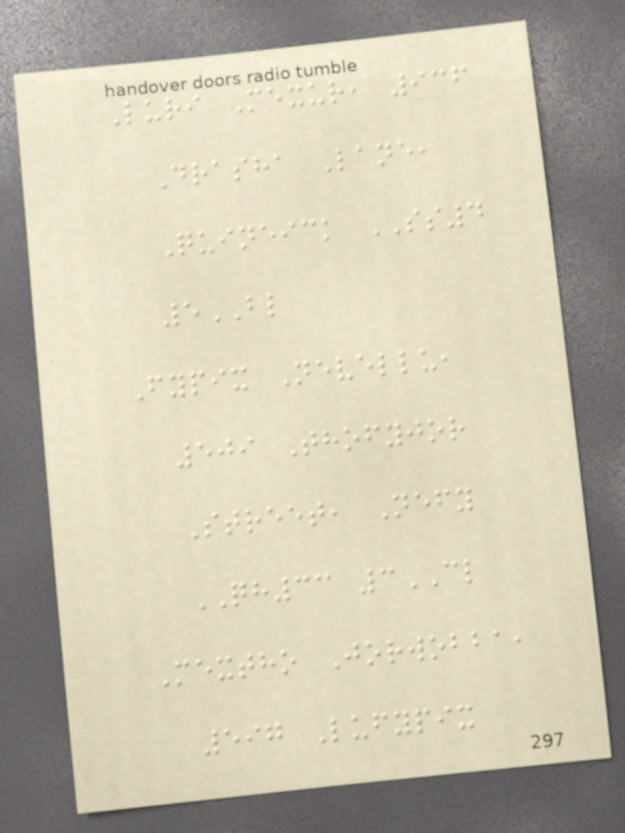Luri Mexur, 936
Drasha Lane,
Quineick SS4
5BL
Fypix Nevellu,
509 Thofyjor
Street, Nefy
QH33 3CL
Mextho Jorwobba,
597 Lufypix
